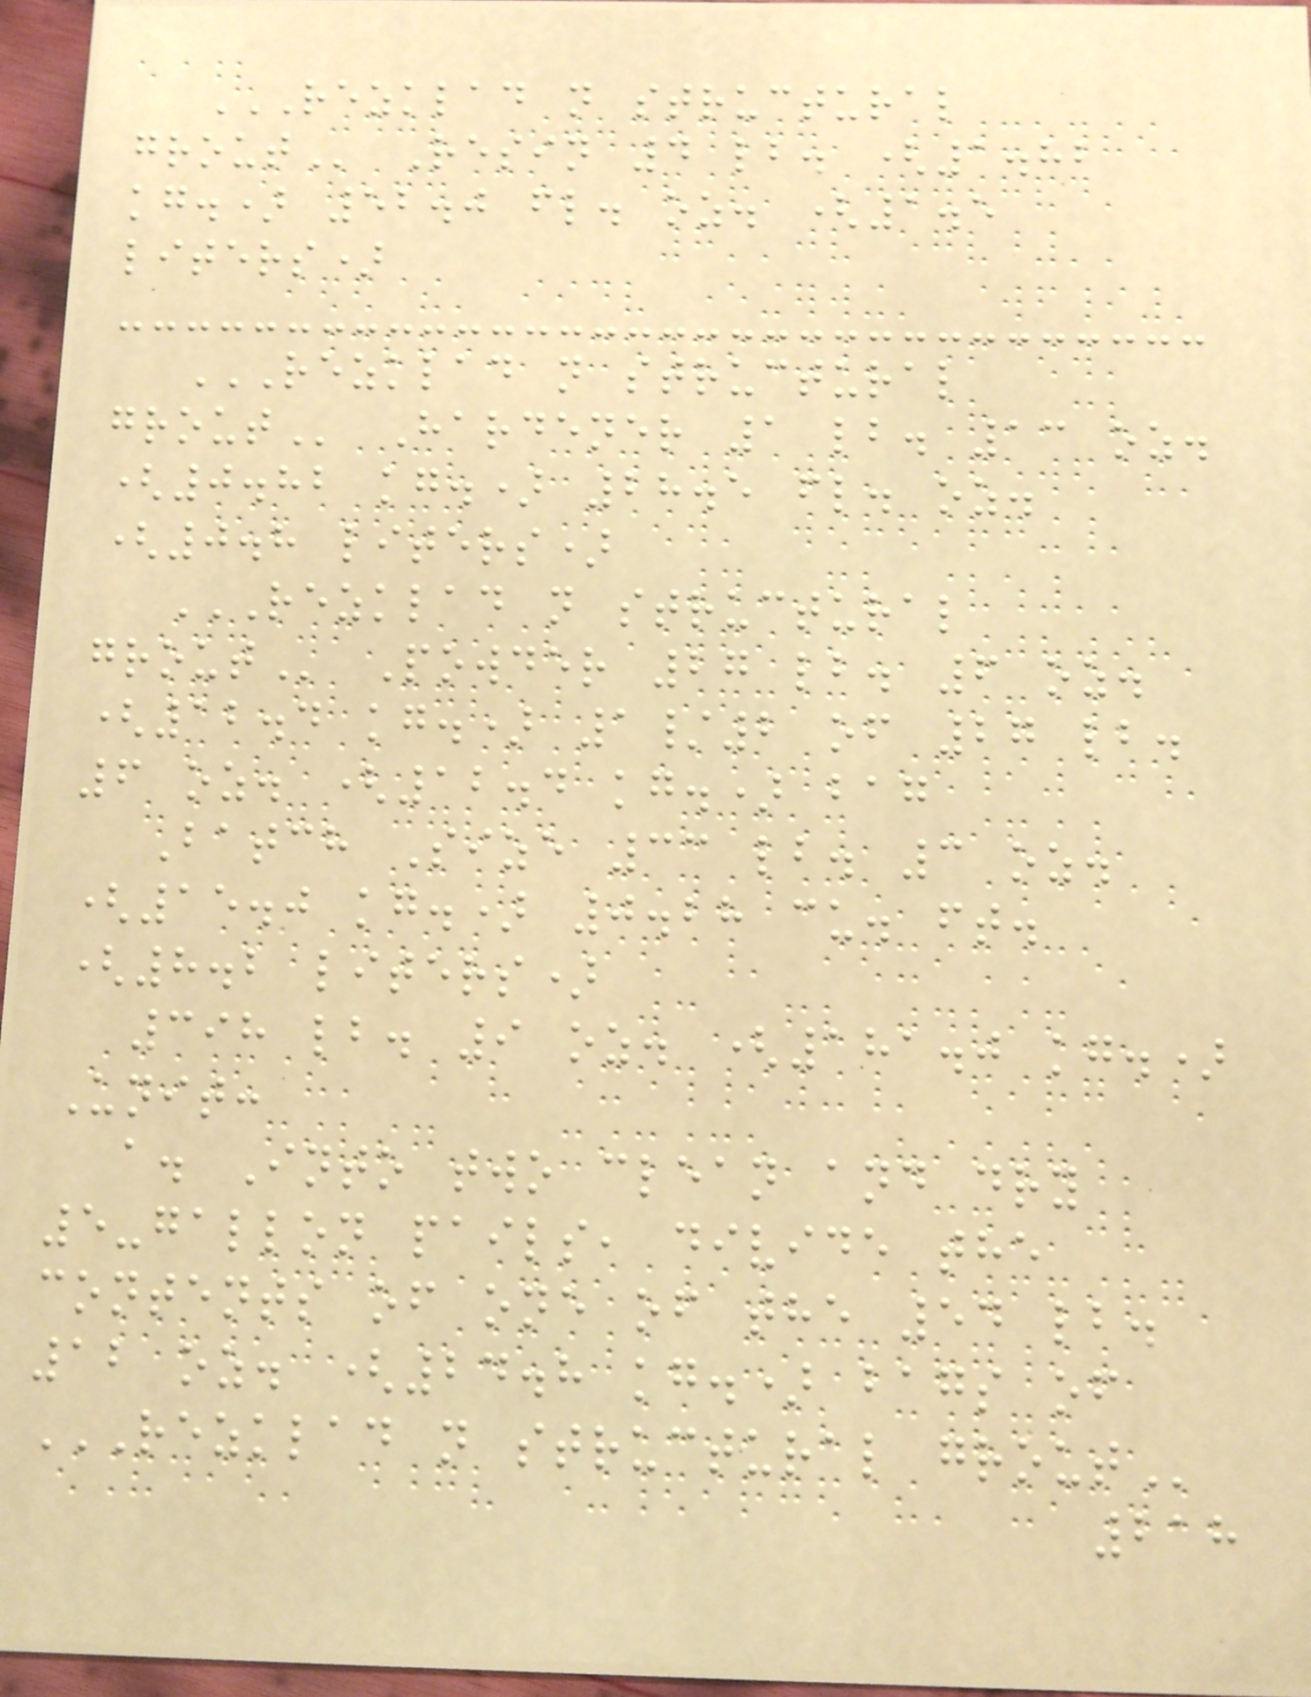REZKLAD N STRUCTURAL
GROUT Resin 4 lb. (1.82
kg.) 52.0 fl. oz. (1.5
liters)
REZKLAD N STRUCTURAL
GROUT Hardener 1 lb. 13 oz.
(0.82 kg.) 28.5 fl. oz.
(0.8 liters)
REZKLAD N STRUCTURAL
GROUT Powder 27 lb. 6 oz.
(12.4 kg.) 1/2 of 27 lb.
6 oz. (12.4 kg.) bag
Batch Size 33 lb. 3 oz.
(15.0 kg.) 0.28 cu. ft.
(8.2 liters)
398 lb. 9 oz. (181.0 kg.)
Unit:
a. Into two clean and dry
5-gallon pails, divide the
contents of one of the 54 lb.
12 oz. (24.8 kg.) bags of
REZKLAD N STRUCTURAL GROUT
218
